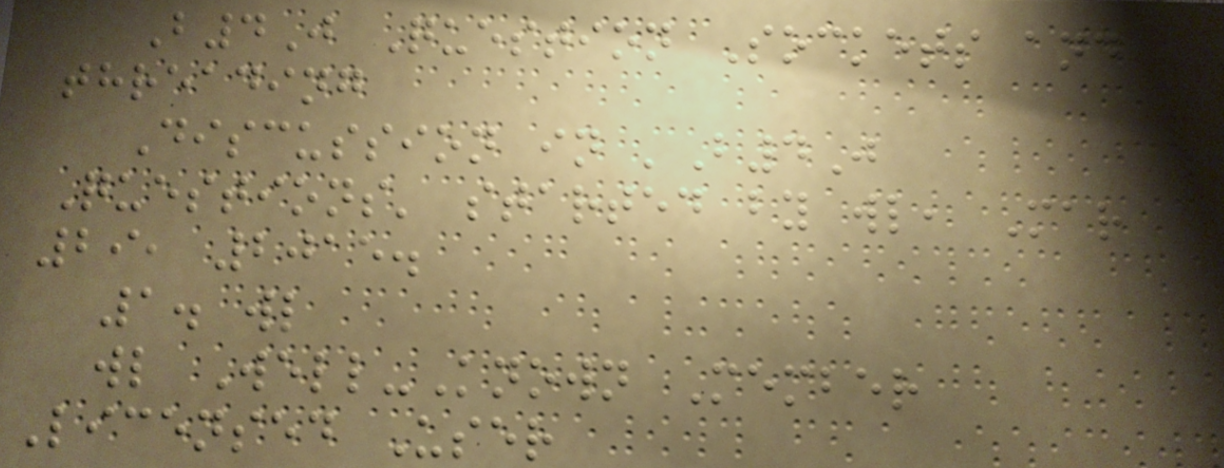B4J Question Sockets and
threading
Discussion in 'B4J
Questions' started by wl, Mar
29, 2015.
1. wl
wl Well-Known Member
Licensed User
